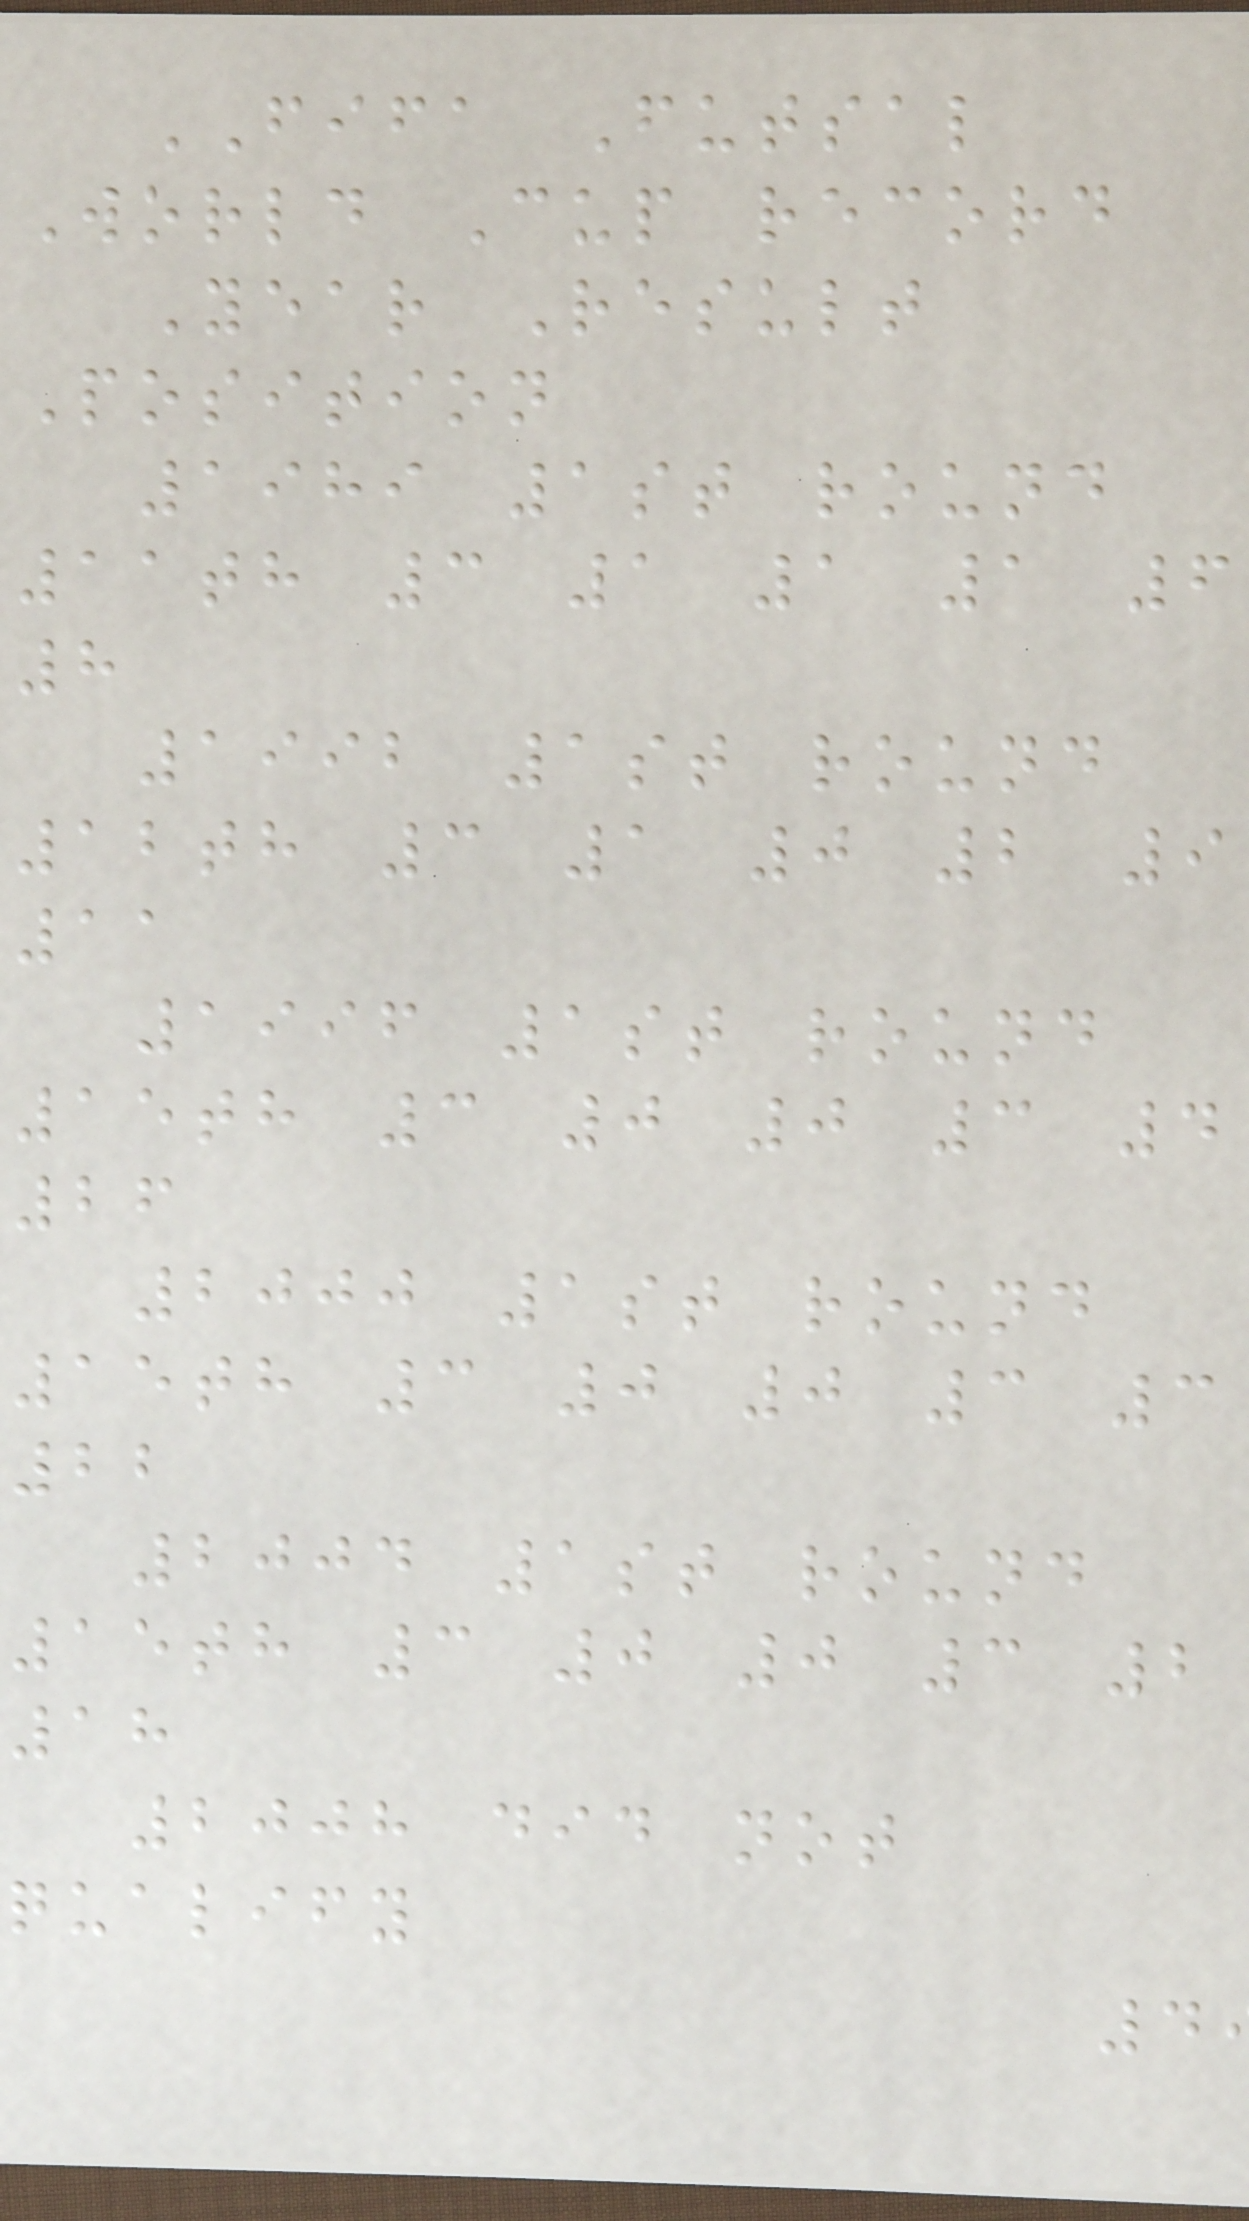FIFA Futsal
World Cup record
Year Result
Position
1989 1st round
11th 3 1 1 1 6
8
1992 1st round
12th 3 1 0 2 9
11
1996 1st round
15th 3 0 0 3 4
26
2000 1st round
15th 3 0 0 3 3
22
2004 1st round
15th 3 0 0 3 2
18
2008 did not
qualify
